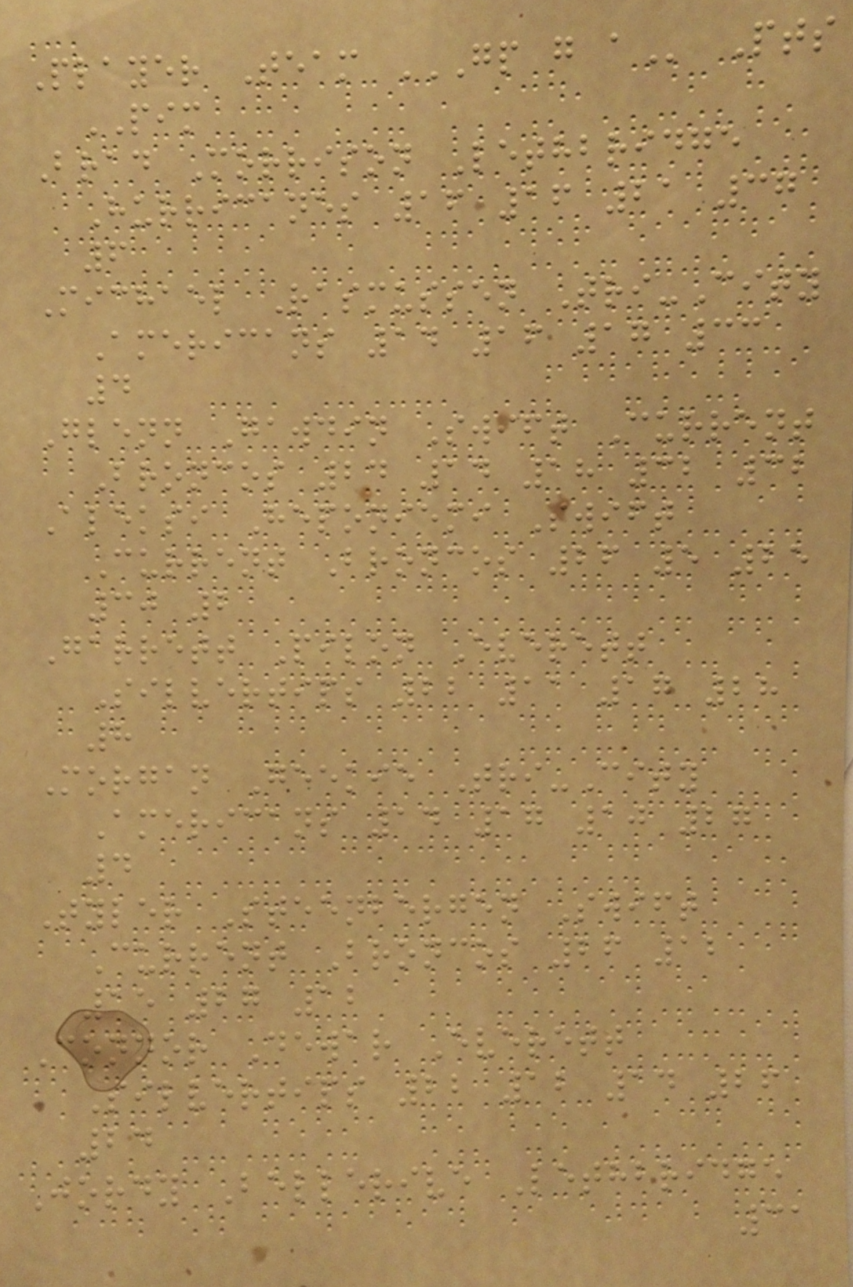Player Team GP G A Pts
PIM
Brad Morrison Lethbridge
Hurricanes 16 16 21 37
6
Michael Rasmussen Tri-City
Americans 14 16 17 33
4
Glenn Gawdin Swift Current
Broncos 24 14 18 32 32
Aleksi Heponiemi Swift
Current Broncos 26 5 25
30 2
Garrett Pilon Everett
Silvertips 22 11 17 28
8
Morgan Geekie Tri-City
Americans 14 17 10 27
4
Tyler Steenbergen Swift
Current Broncos 26 12
15 27 12
Connor Dewar Everett
Silvertips 22 12 14 26
24
Jordy Bellerive Lethbridge
31
